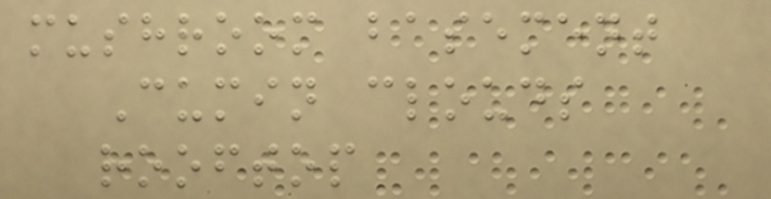mushroom basement
Cumin clouds
rooftop
